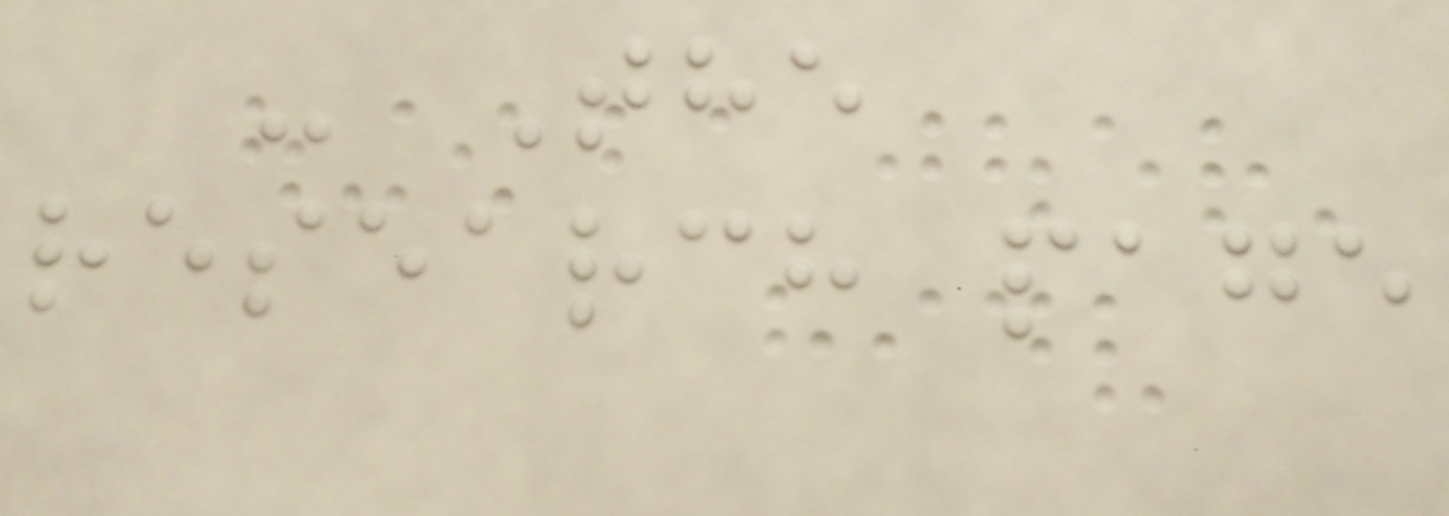- The
research page
